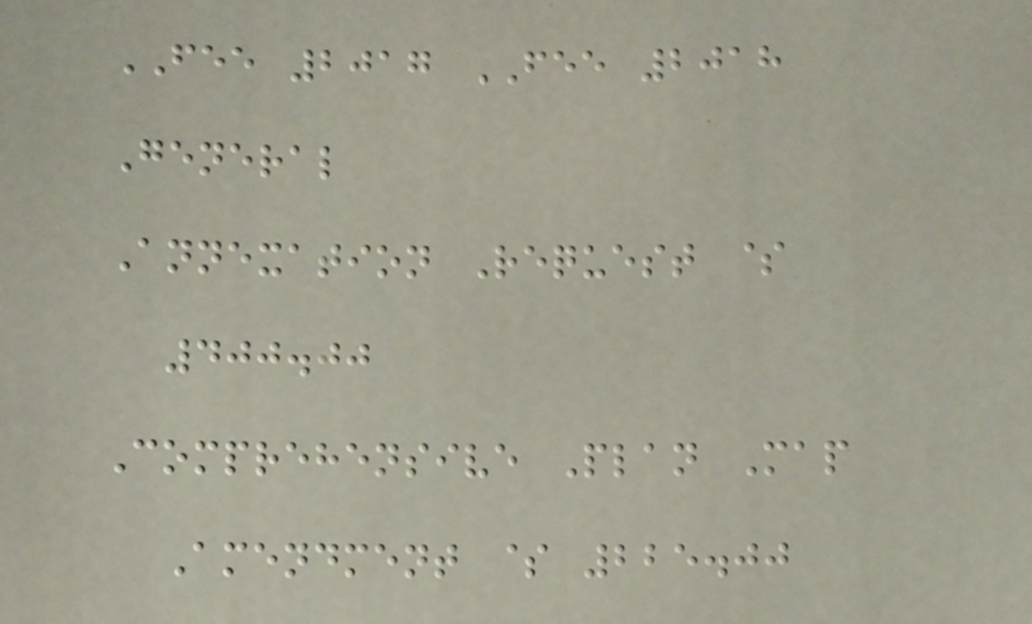FEE 2017 FEE 2018
General
Annexation Request $
400.00
Comprehensive Plan Map
Amendment $ 225.00
